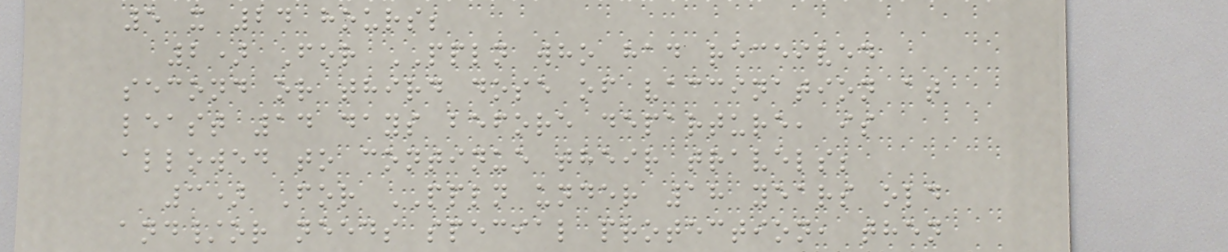5 x 24 hours;
2) For PPLN who had received
second or third dose of vaccination at
least 14 days before departure, is
allowed to continue their travels;
3) For PPLN under 18 years old
and/or needs special protection, then
